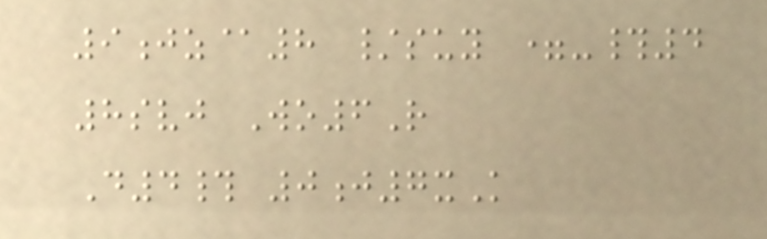9jz@8 /suy =-#4
8svj Wo6R
D4# 0j7xK
